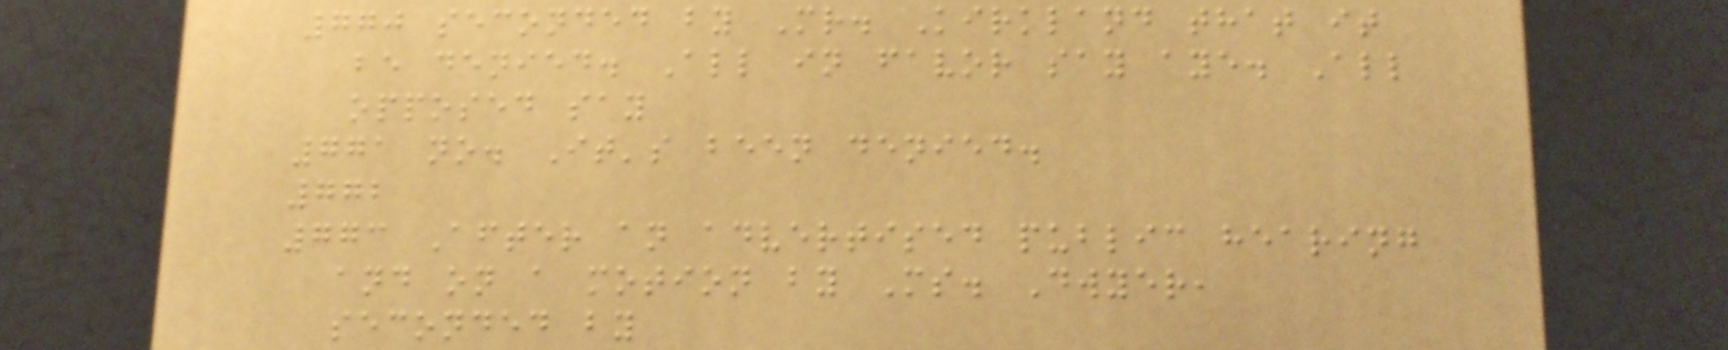770 seconded by Mr. Kirkland that it
be denied. All in favor say aye. All
opposed say
771 no. It's been denied.
772
773 After an advertised public hearing
and on a motion by Ms. Dwyer,
seconded by
